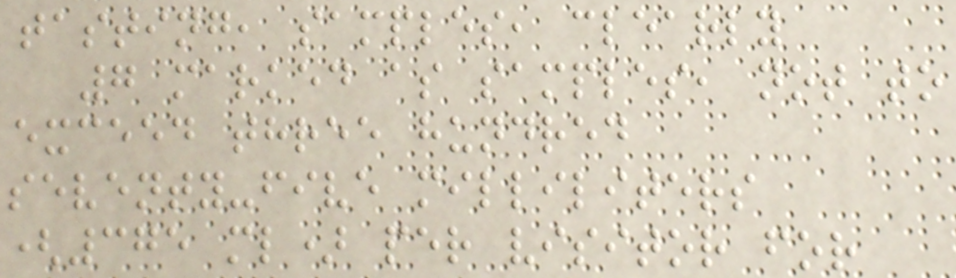tasting, samples, clearly
7 marked as samples, not to
exceed three hundred
seventy-five milliliters
(375 ml) per visitor for
